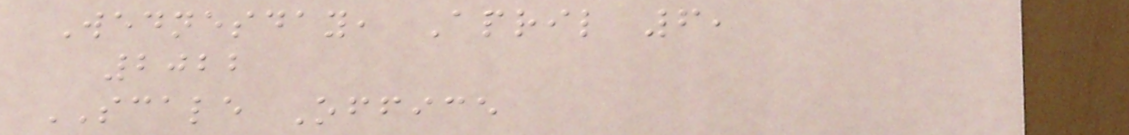Wednesday, April 6,
2022
SCALE Office
